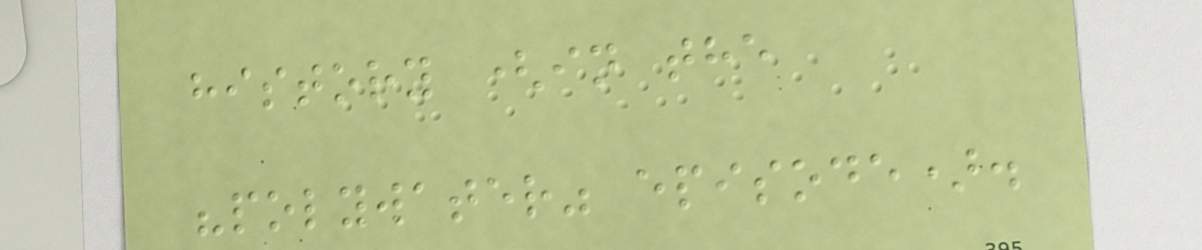history (in the
"polywater" episode).
